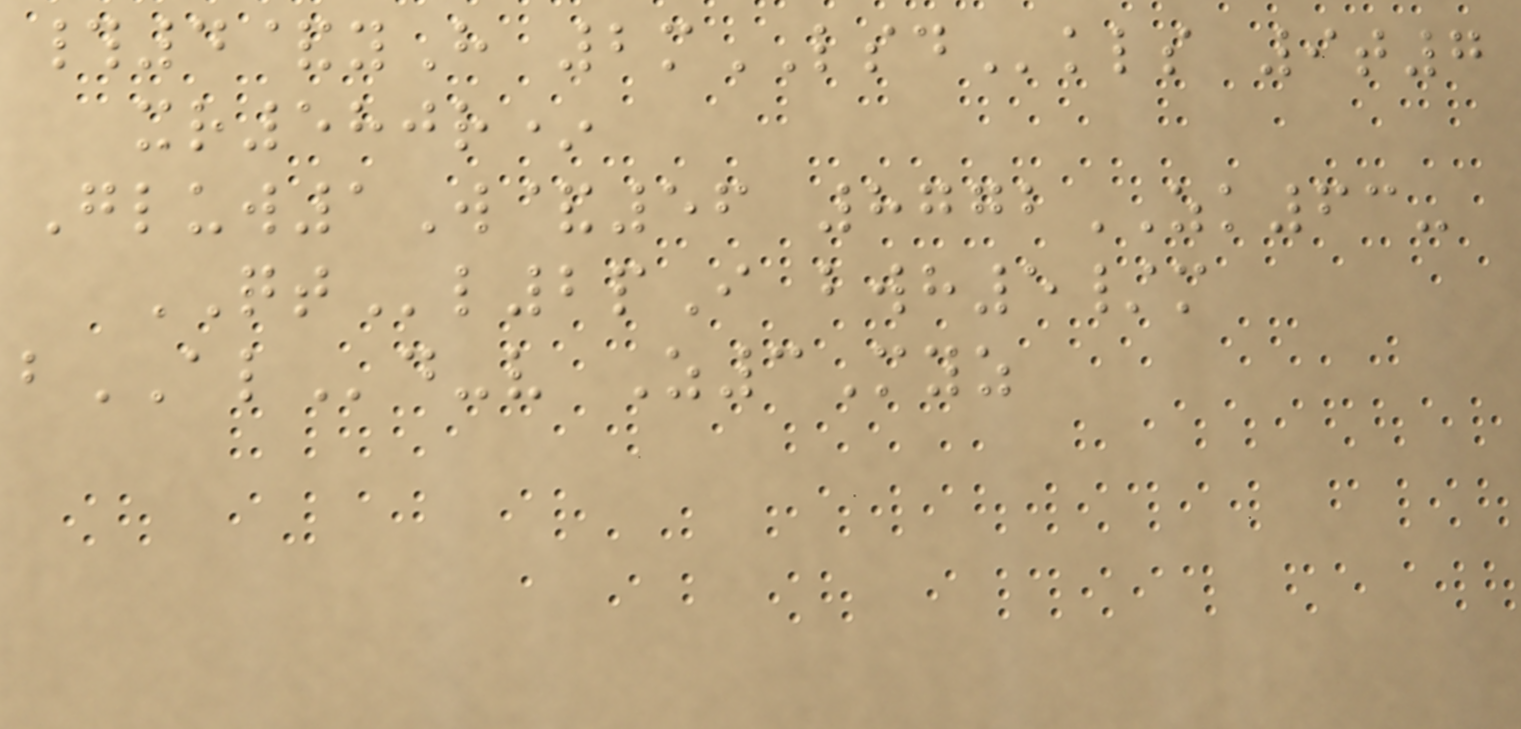#4&yH 2mLSDkls 9t7
xr580r*
Gluw1W&56 8772ZK63-
QTl2pI bwh5/m
bALd-v Z3Myz
